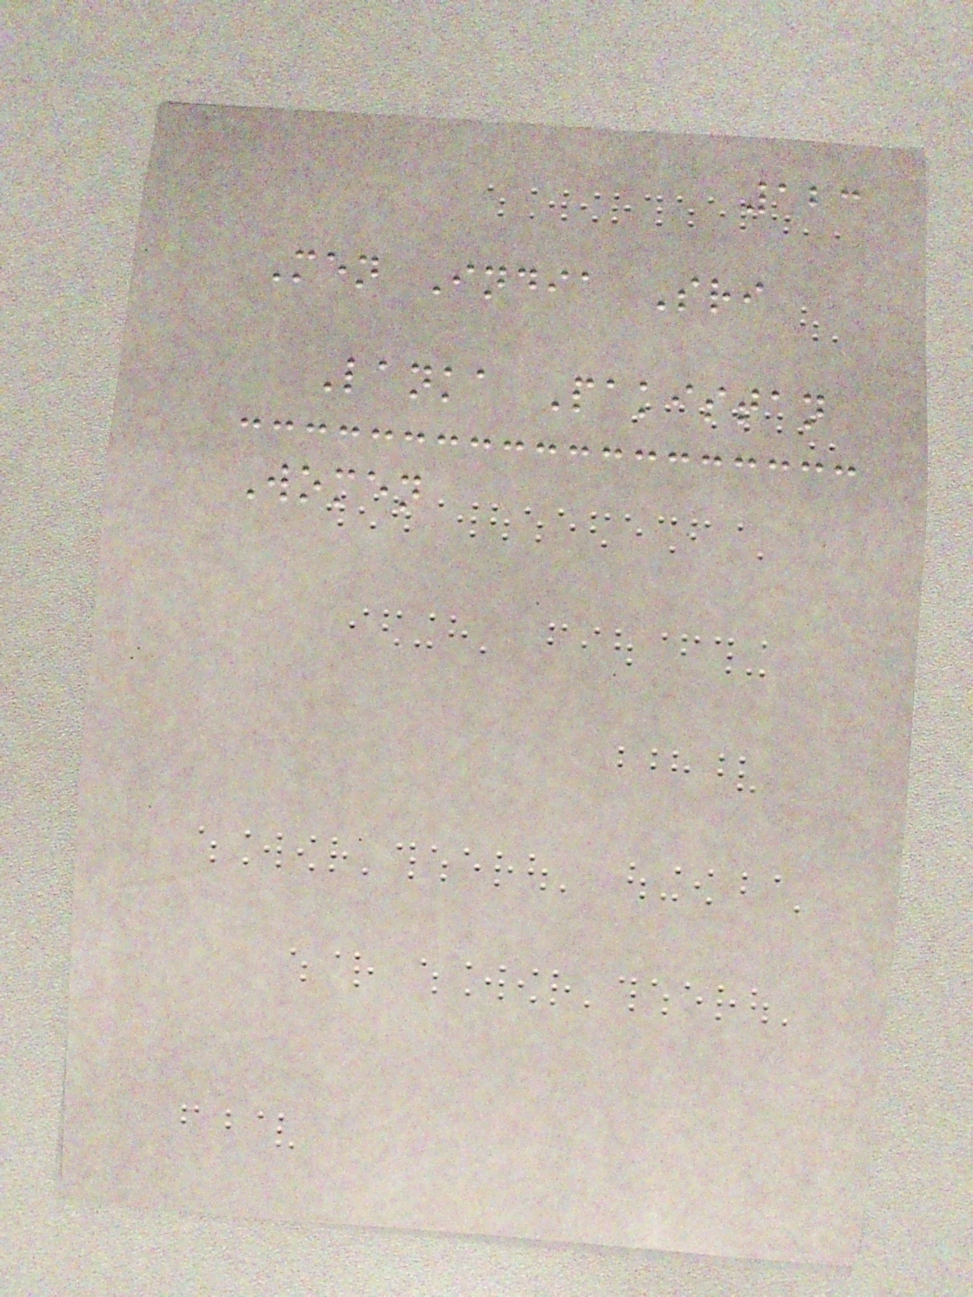123
Men India Sri
Lanka Pakistan
Women
